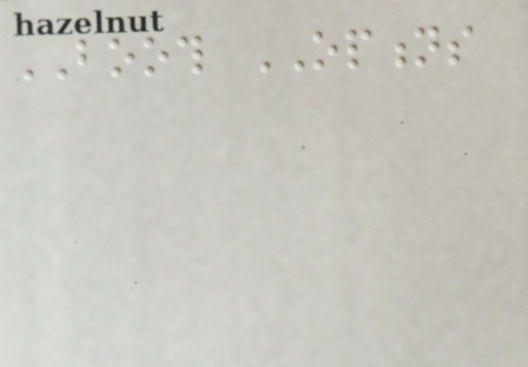BOOTH OPTIONS
